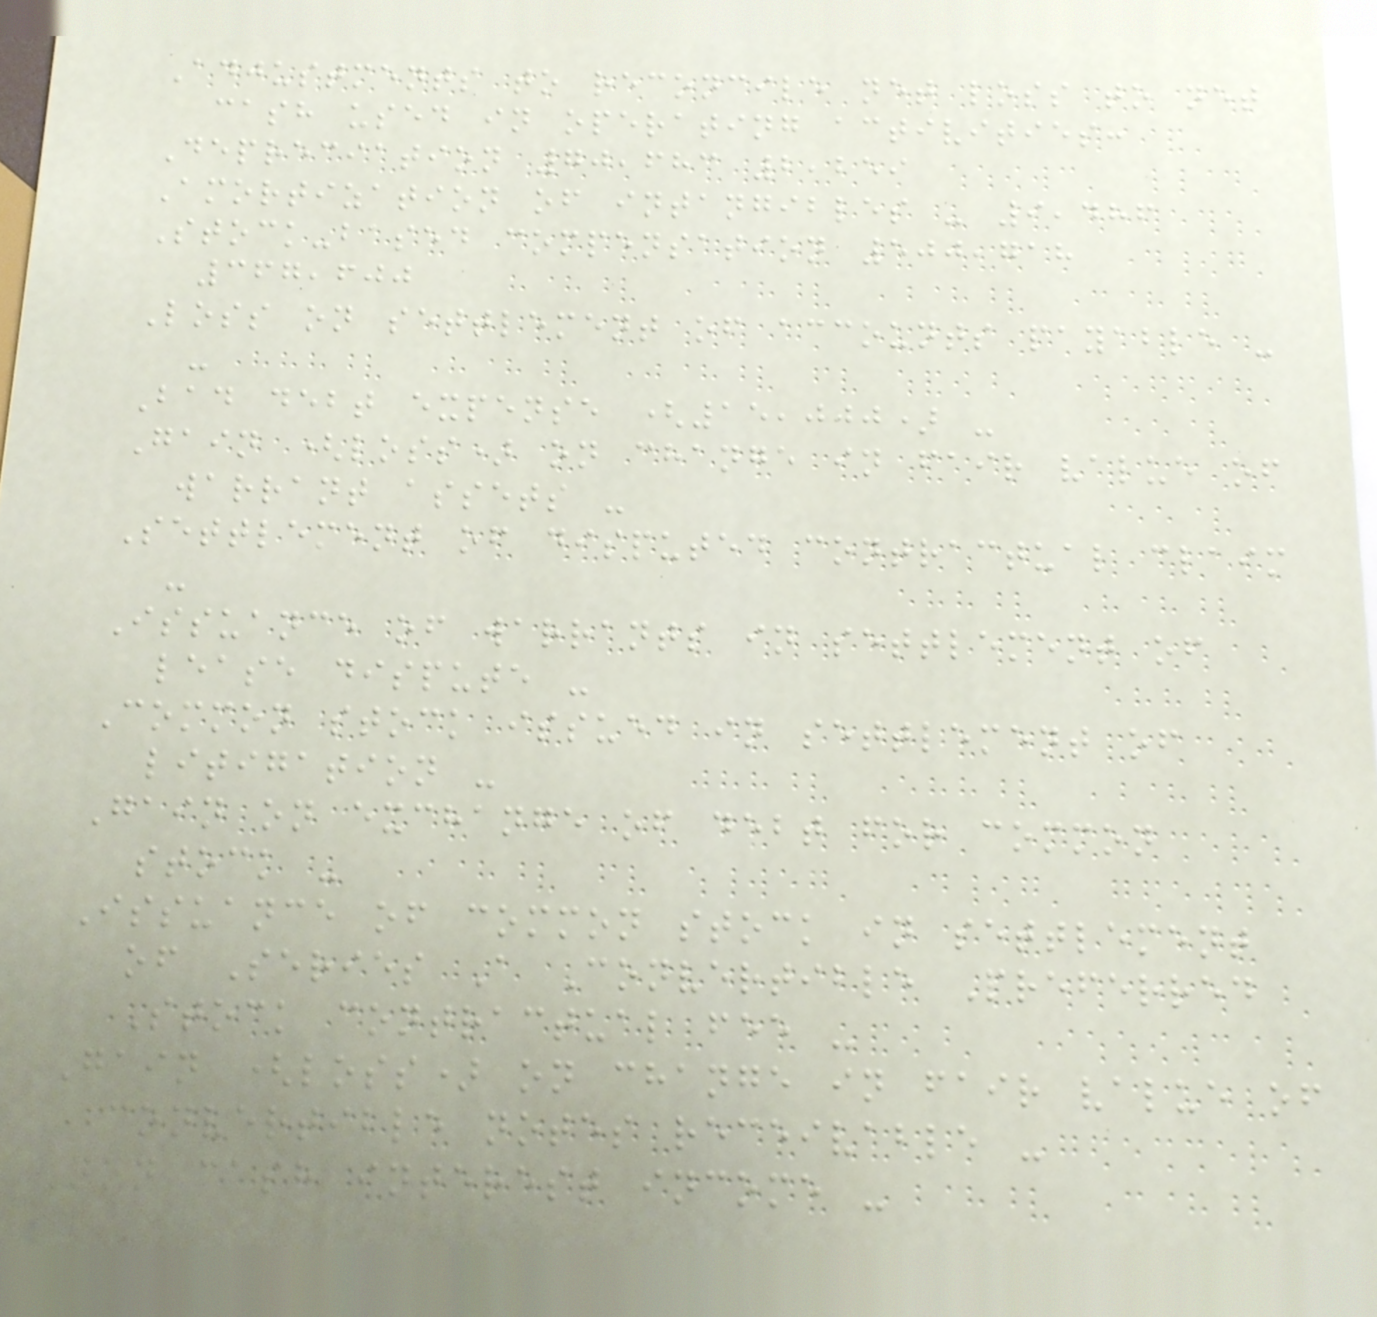Adjustments to reconcile net loss to net
cash used in operating activities:
Depreciation 70,683 2,259
Amortization of intangibles - 9,486
Stock-based compensation 500,718
367,600
Loss on settlement of accounts payable -
-
Bad debt expense (15,000) -
Gain (loss) on change in fair value of
warrant assets -
Settlement of disputed contractual claim
-
Issuance of warrants in settlement of
lease dispute -
Common stock issued in settlement of
litigation -
Gain on exchange of debt for common
stock -
Issuance of common stock in settlement
of Series A Convertible Preferred
Stock contractual fee -
Gain (loss) on change in fair value of
convertible notes receivable -
Non cash interest income -
